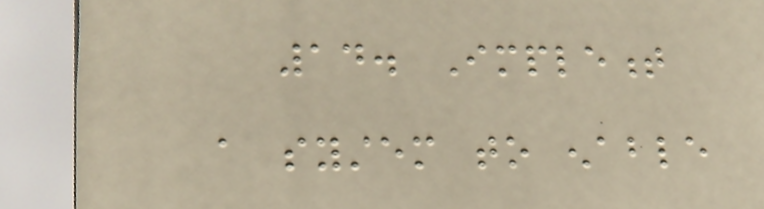14. Implement
a system to enable
